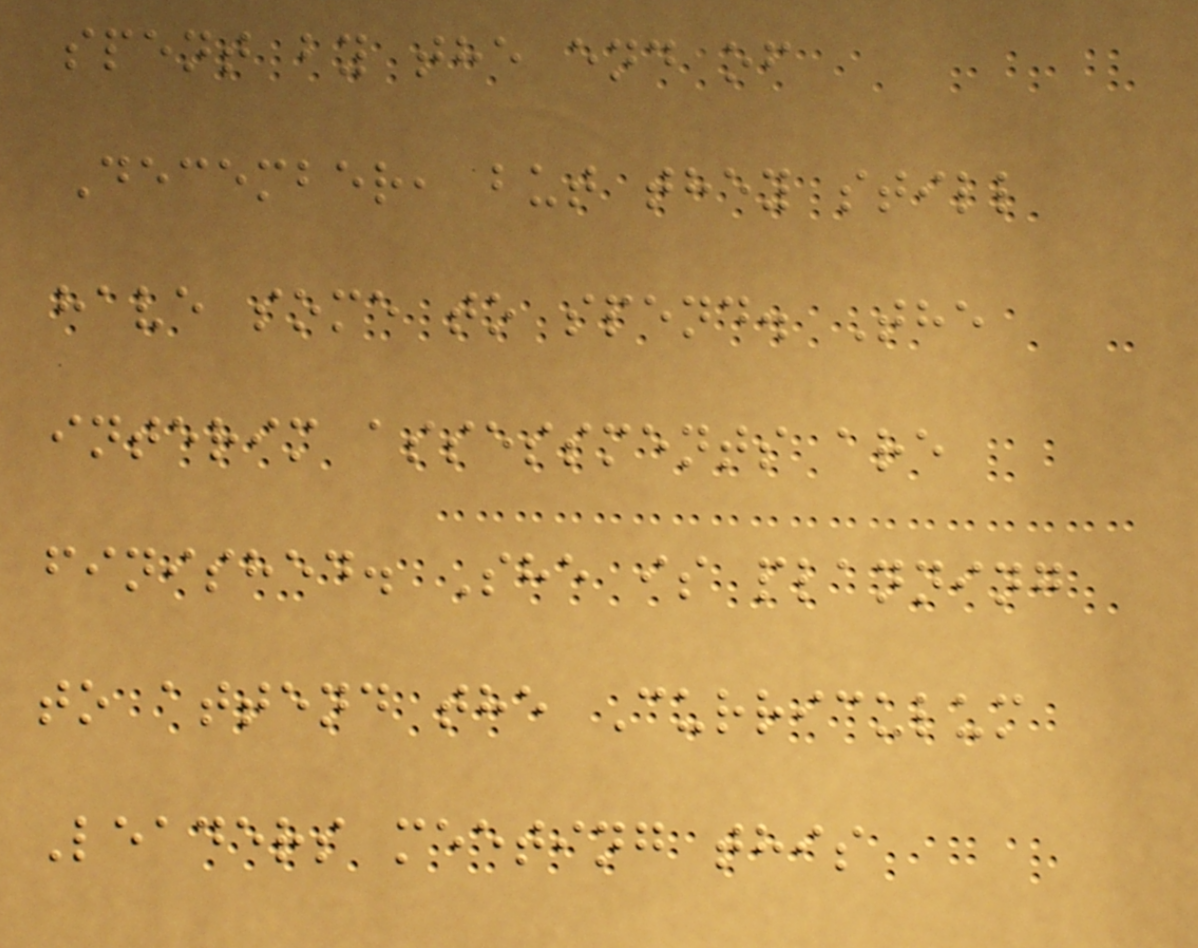spent by the end of
December, but they still
have some to spend. The
interim assessments are
finished. She is planning
to attend the Curriculum
Leaders meeting this
